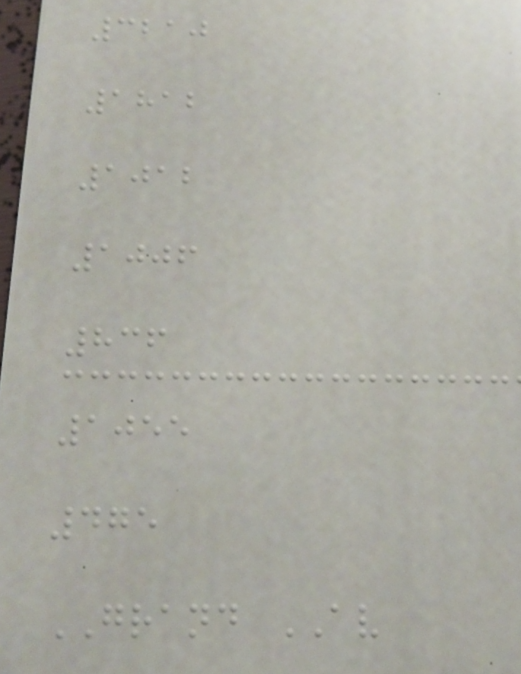3210
1812
1012
1006
836
1055
475
GRAND AV
